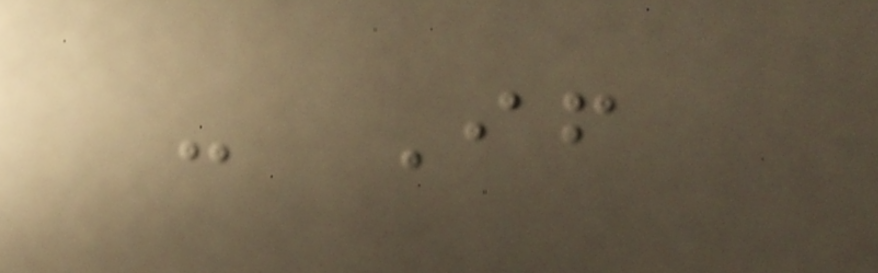- If
